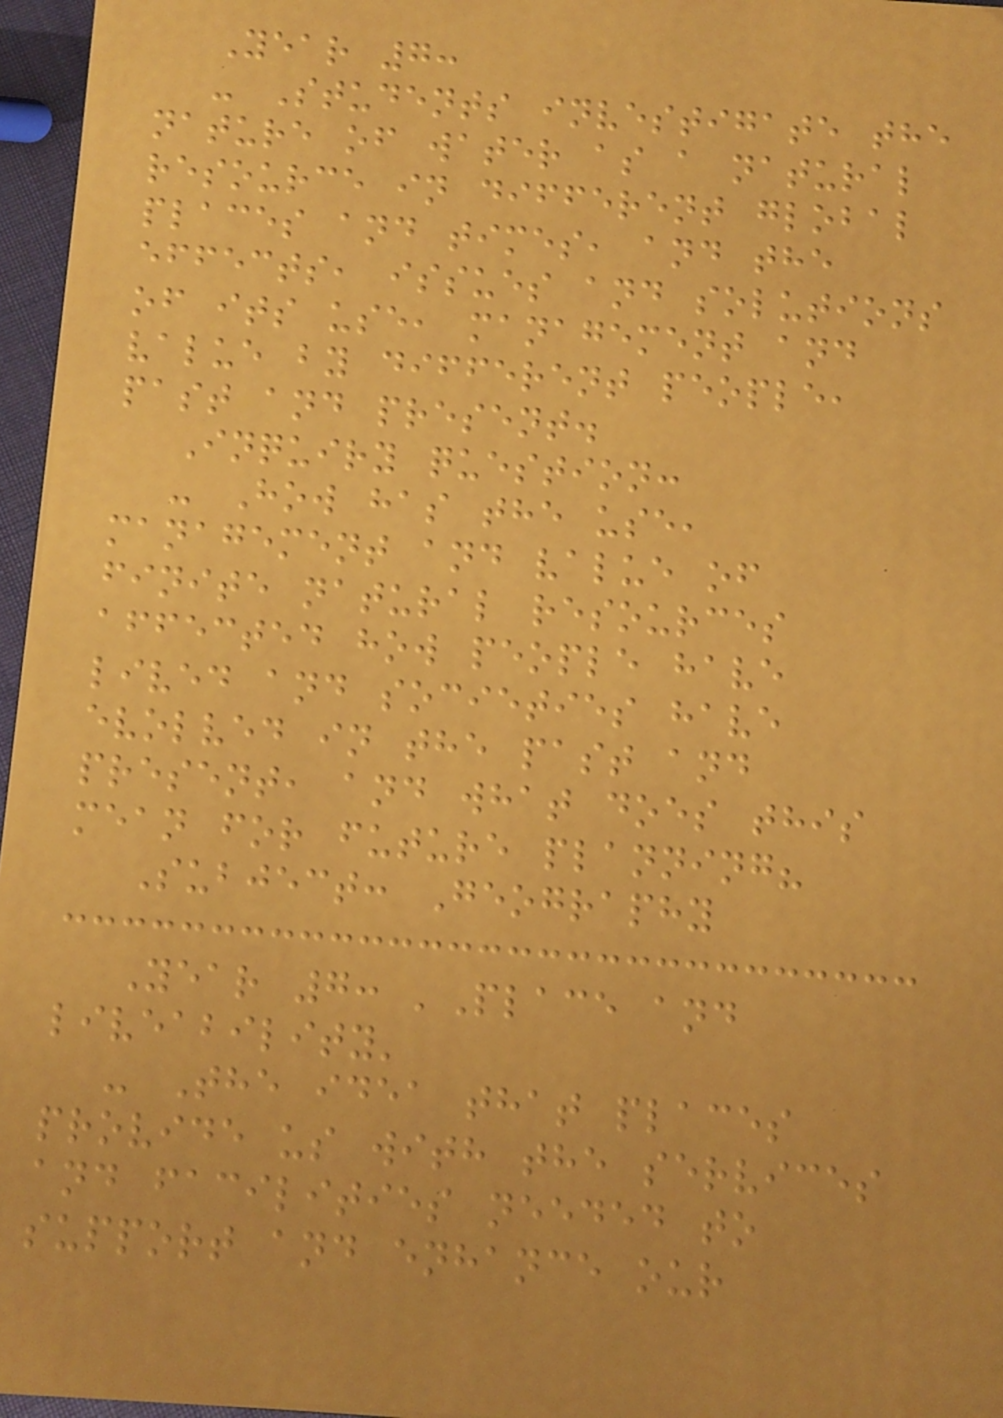Year 7:
- Students investigate the
nature of water as a natural
resource in different global
places and times, and the
effects, issues and solutions
of its use, management and
value by different people,
past and present.
Inquiry question:
- How has the use,
management and value of
finite natural resources
affected how people have
lived and societies have
evolved in the past and
present, and what does this
mean for future planning?
Subject: Geography
Year 7: 'Place and
liveability'
- The idea that places
provide us with the services
and facilities needed to
support and enhance our
